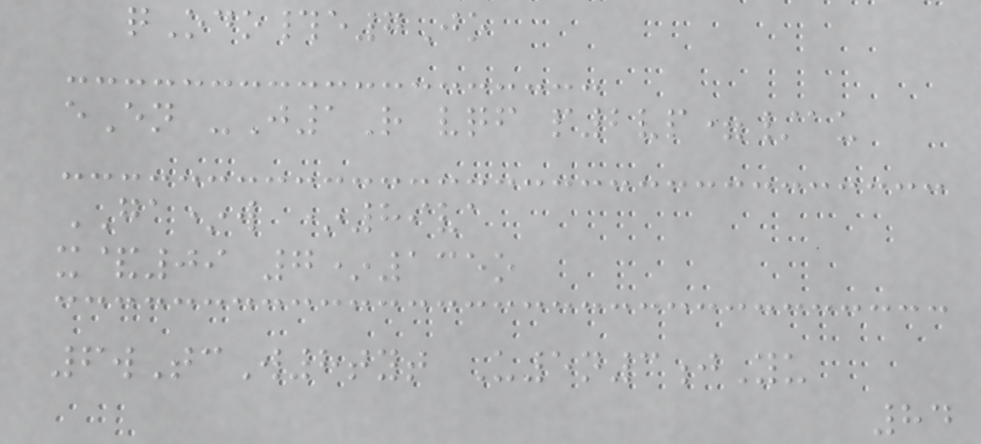qOdo#e7Jo
eEn -J1R vqf p2vp=/au
GA*w *89va
x&09 7*135o
6wTcW8tyt U5n3jYu
84
